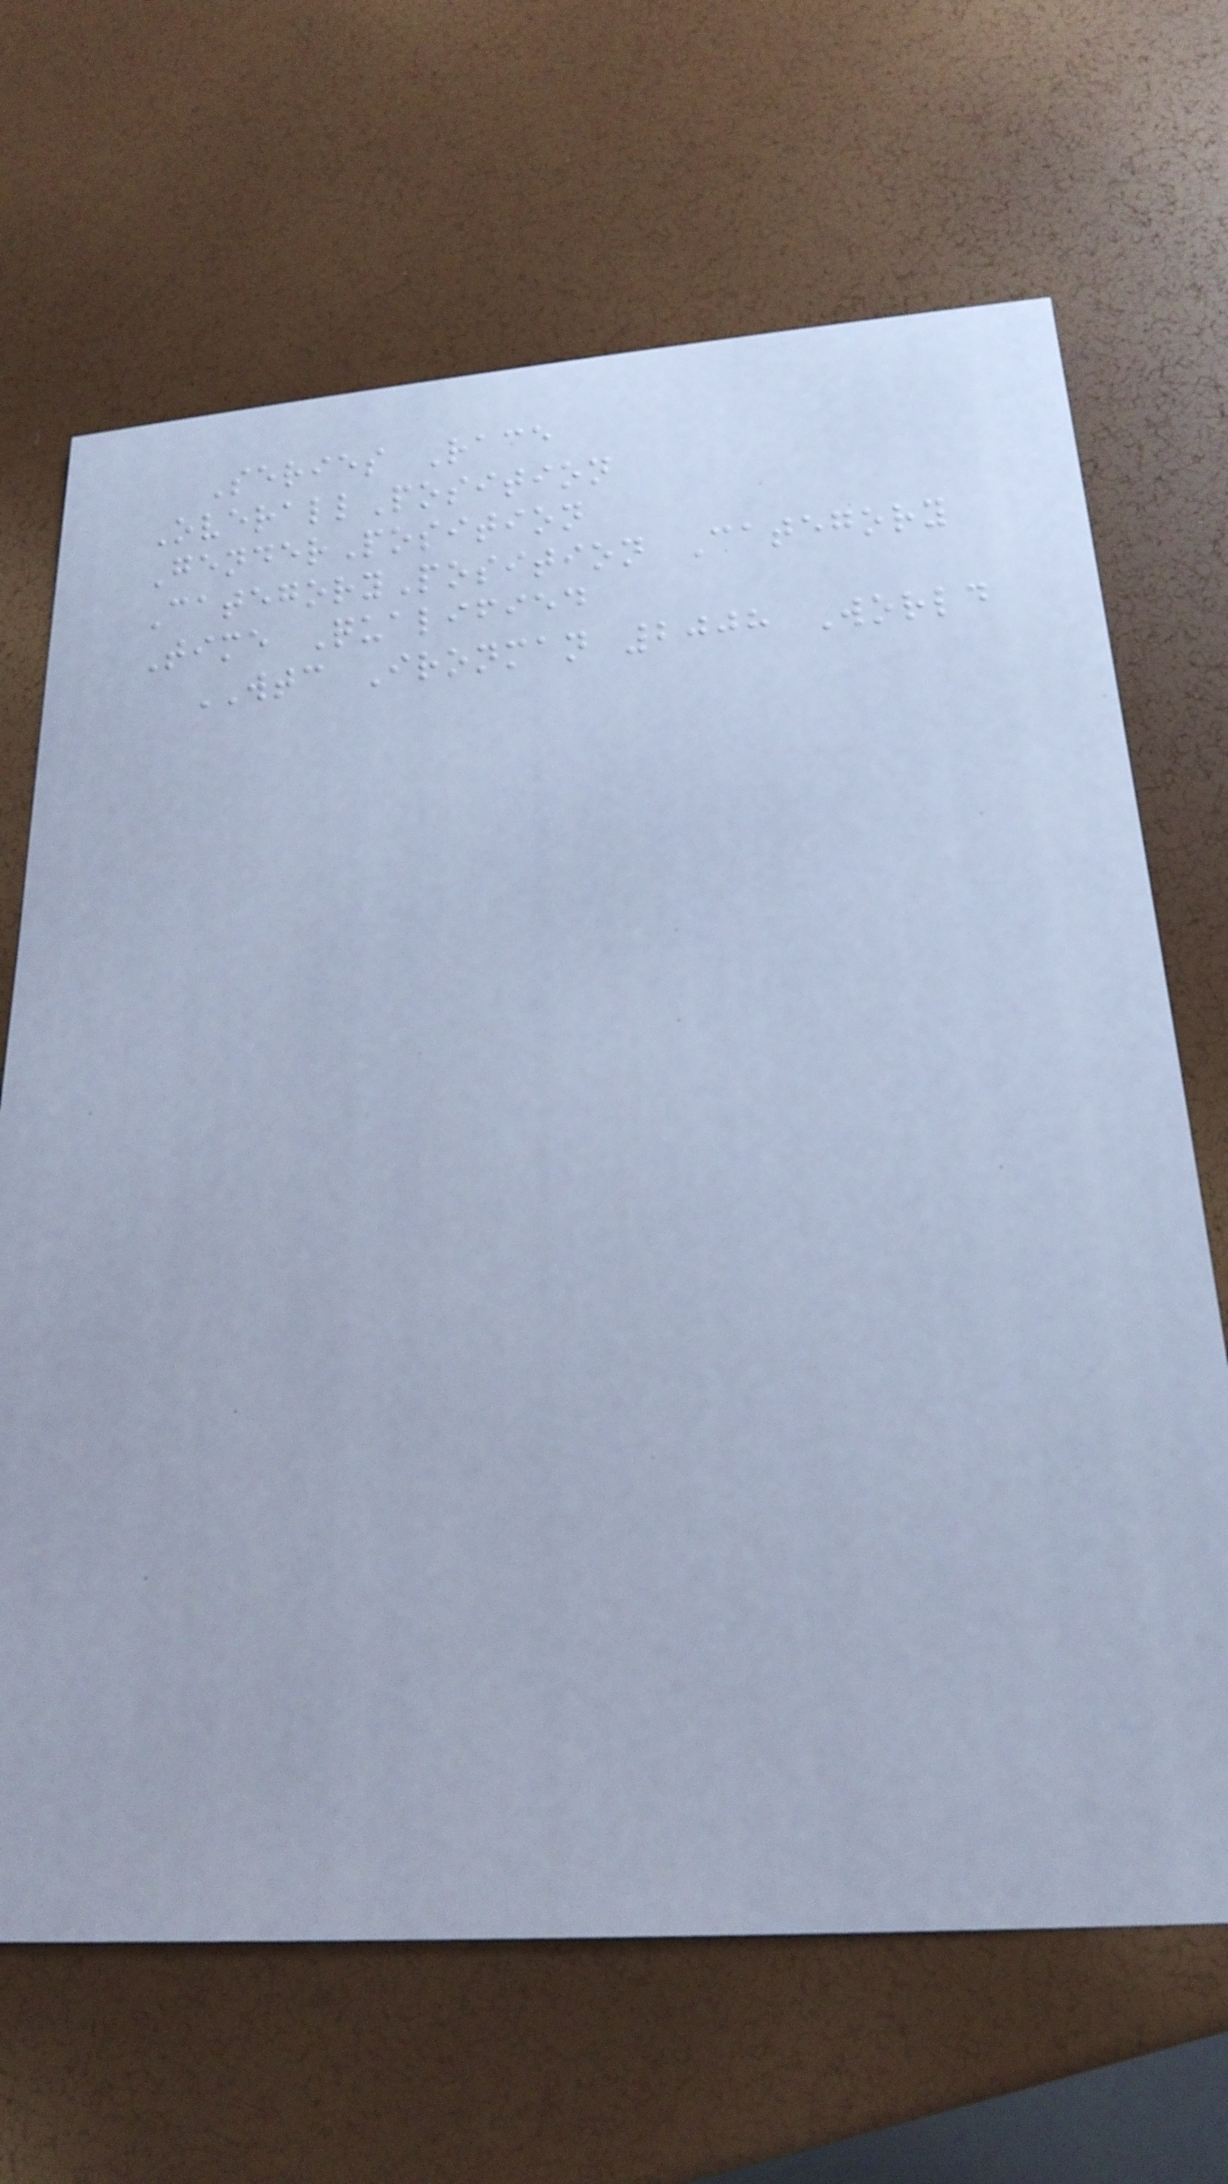Series Race
OverallPosition
GenderPosition
CategoryPosition Category
Time Qualified
WTC Ironman 2008 World
